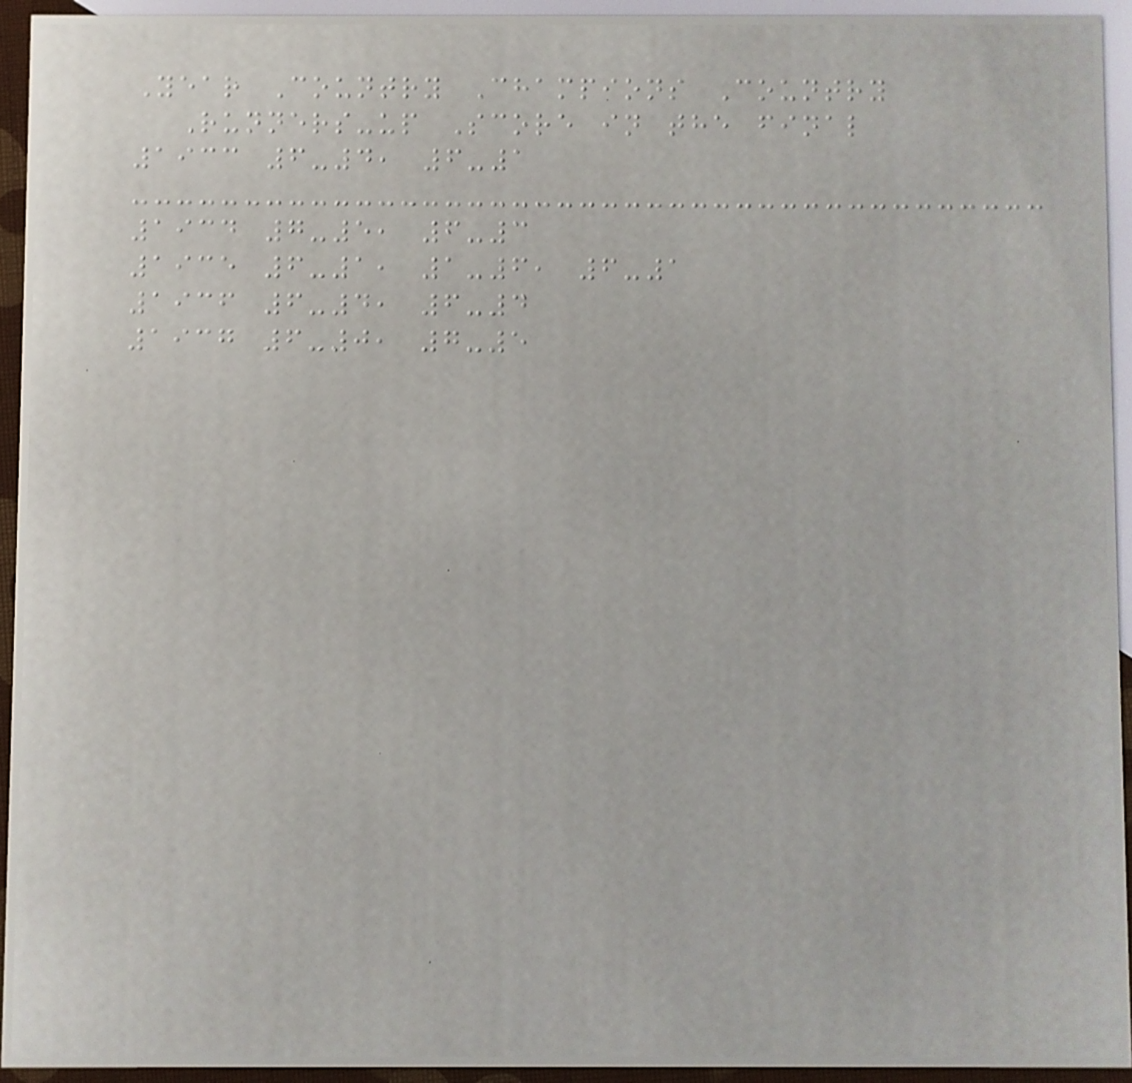Year Country Champions Country
Runners-up Score in the final
1933 6-4, 6-1
1934 7-5, 6-3
1935 6-1, 1-6, 6-1
1936 6-4, 6-4
1937 6-0, 7-5
